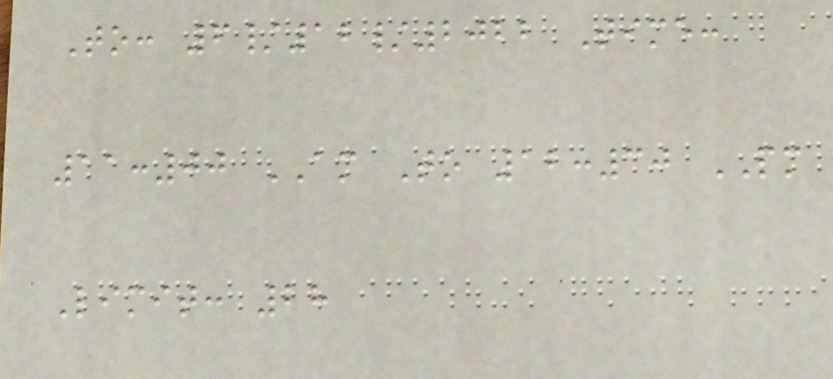To: 6/12/2022 Time:
11:00 AM To 12:30 PM
Limit: 28
